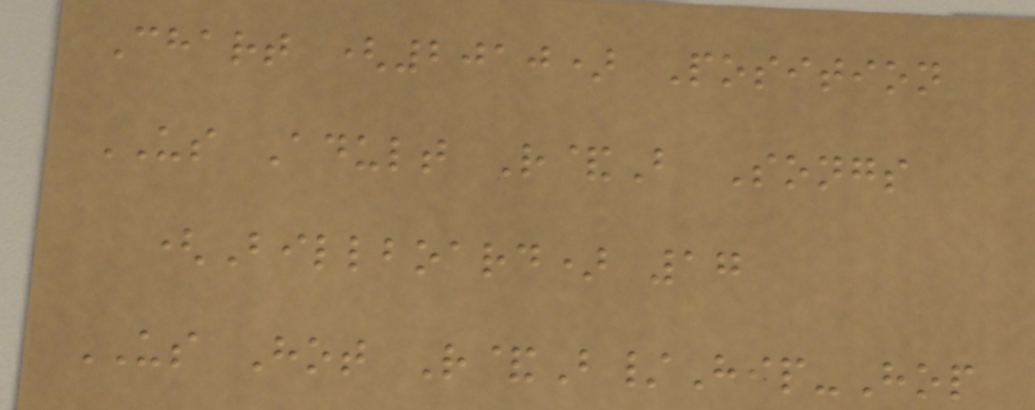Chart (2010) Position
US Adult R&B Songs
(Billboard) 17
US Hot R&B/Hip-Hop
